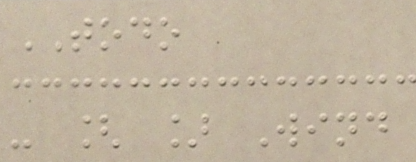TODO
- [ ] Wind
